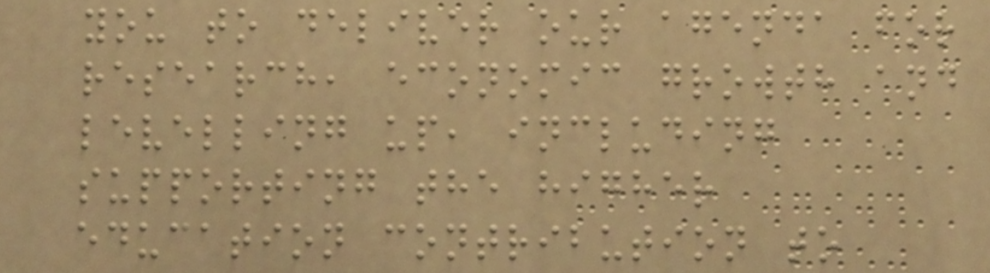you to deliver our agenda for
research, economic growth and
levelling up, including
supporting the higher
education contribution to
